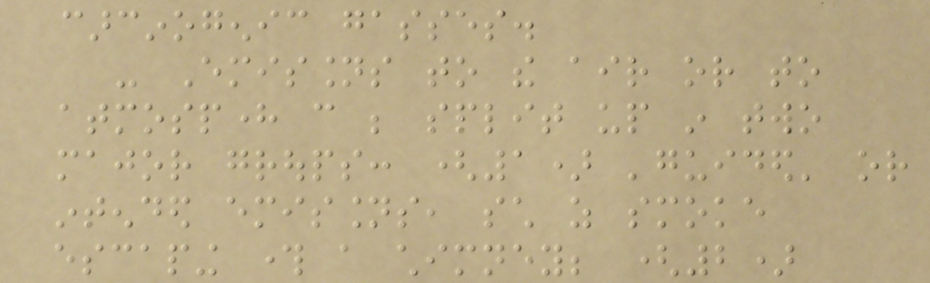carcinogenic gasses.
- Emissions to the air or to
atmosphere can be split up in two
major groups: (1) 'guided' or
intended emissions, such as smoke
escaping through a chimney; (2)
